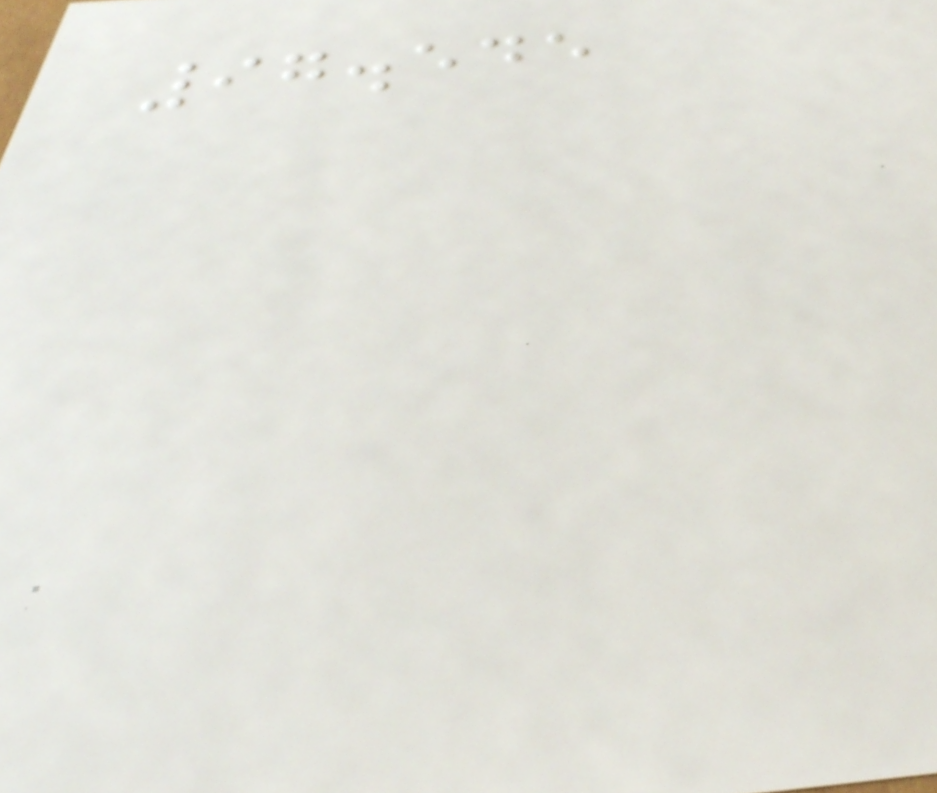97.545
